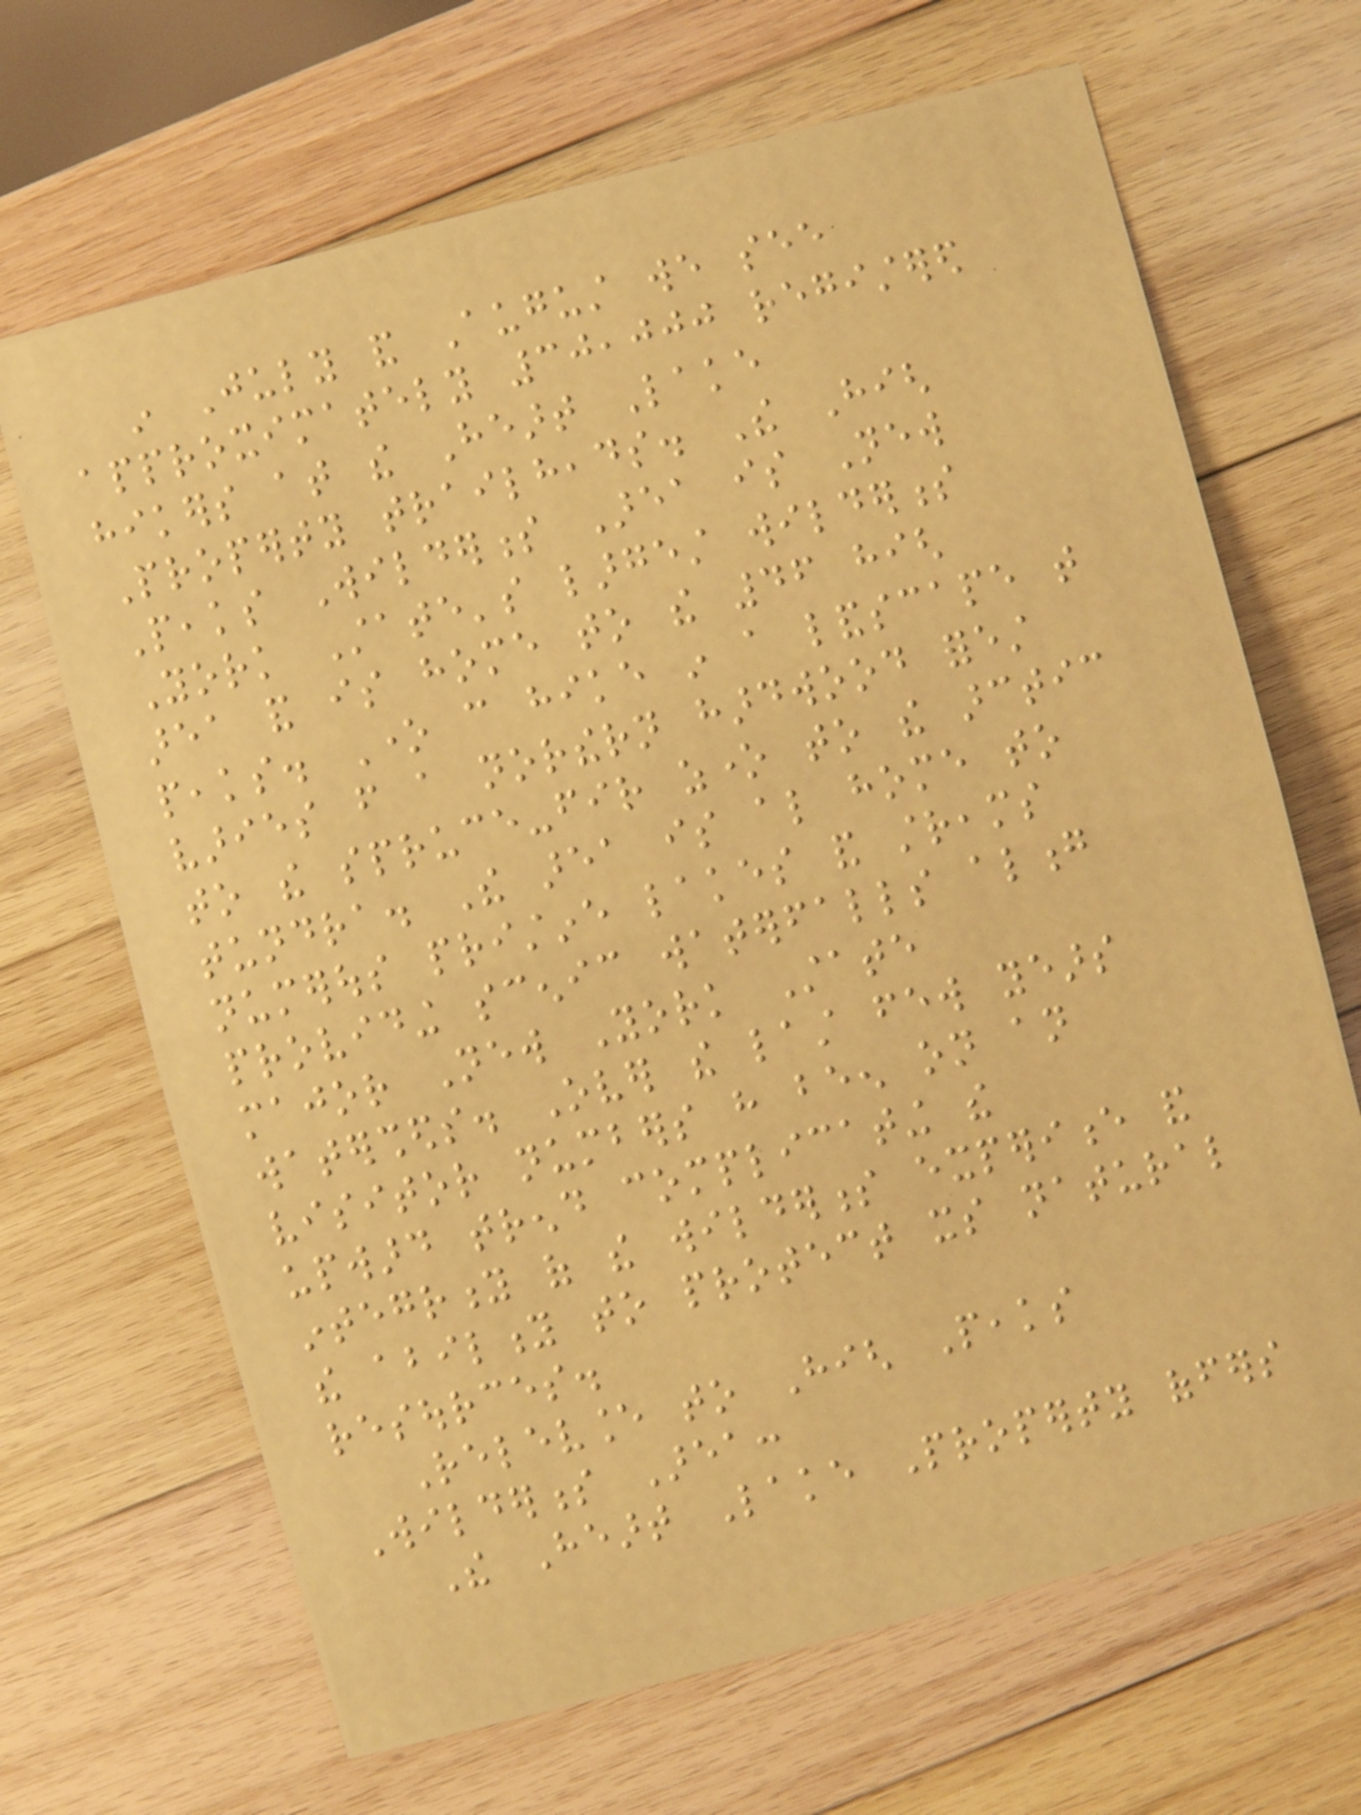in July and August we see
approximately 30,000 registered
hikers at the Heart Lake
Property trailheads. The High
Peaks Wilderness Area is New
York State's largest wilderness
area and is home to the 46 high
peaks. One can hike in a landscape that
varies from a northern hardwood forest
to the spruce-fir zone to the arctic
tundra. The area is also home to
numerous pristine lakes and streams
providing scenic waterfalls along
major New York State
watersheds. Over the last few years
visitor numbers have been on an
upward trend complicating the
integrity of the wilderness experience and
the ability to protect its natural
resources.
Relevance to High Peaks
Wilderness Area:
The Heart Lake Property offers
